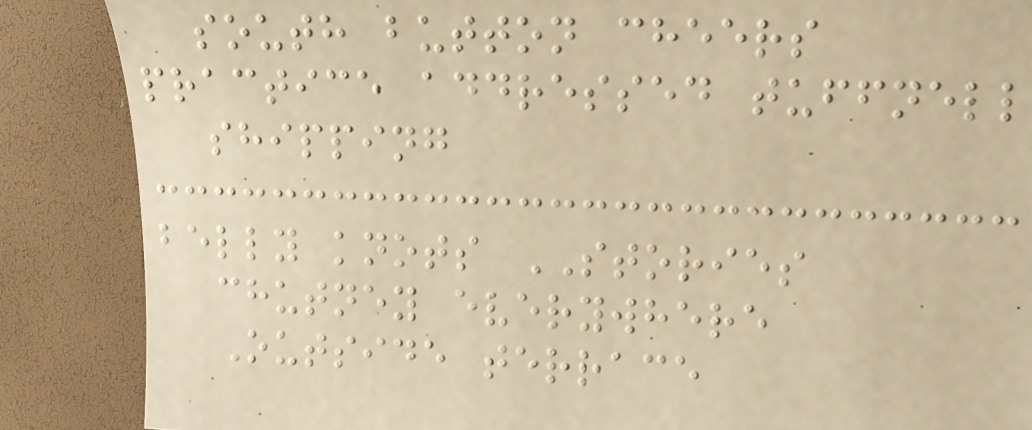south button cheers
practice addressed tuffnell
shipping
belly knots STORIES
chutney everywhere
Outside terrace
